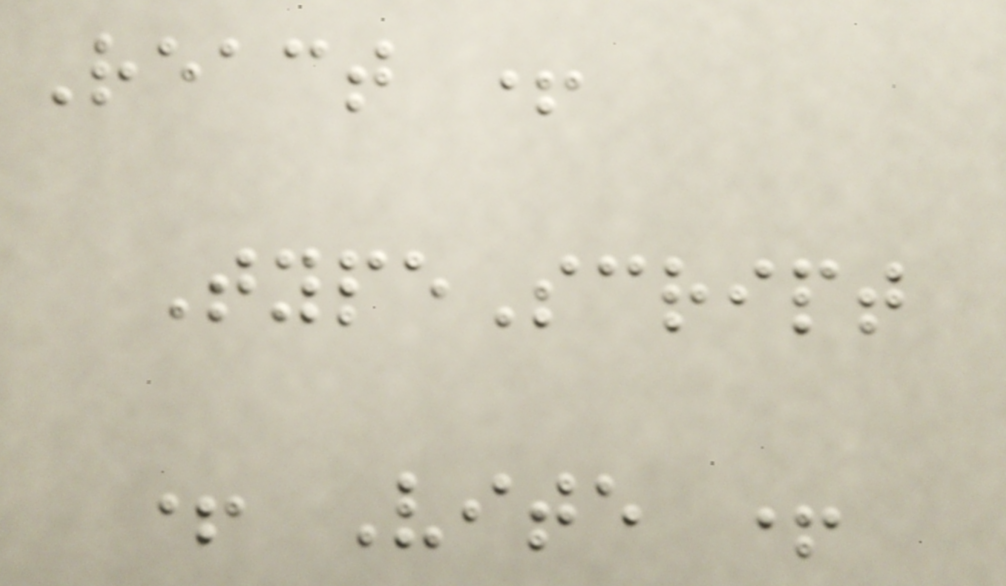React +
TypeScript
+ Vite +
